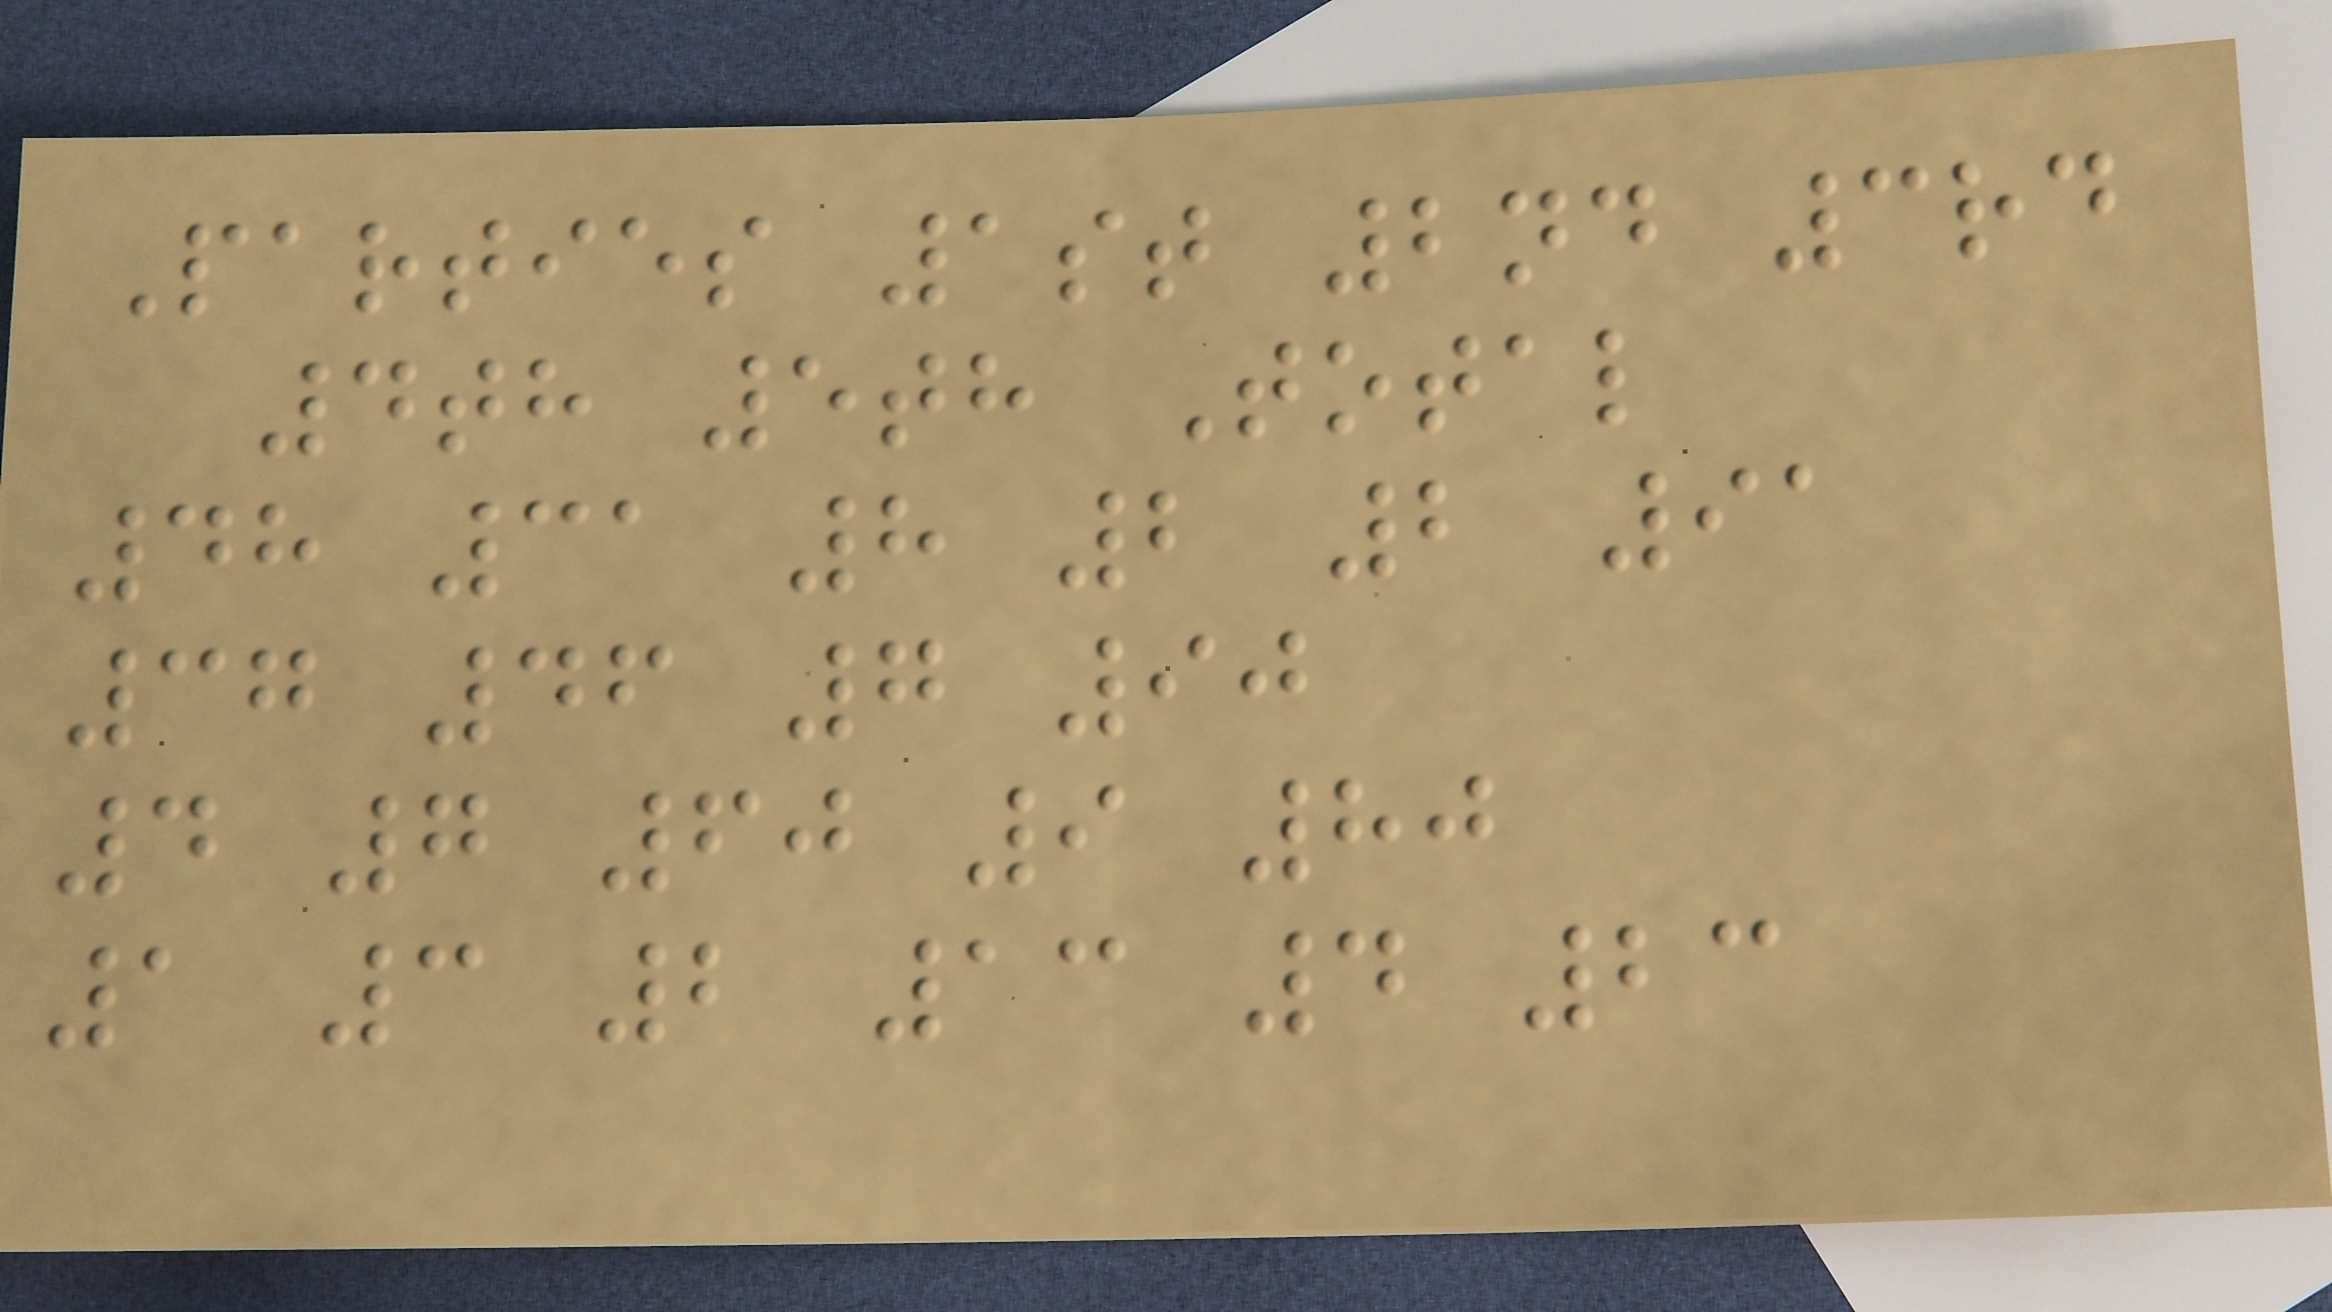Parties 1st 2nd 3rd
4th 5th Total
48 31 8 2 2 91
37 46 7 90
4 7 60 9 80
1 3 2 13 4 23
